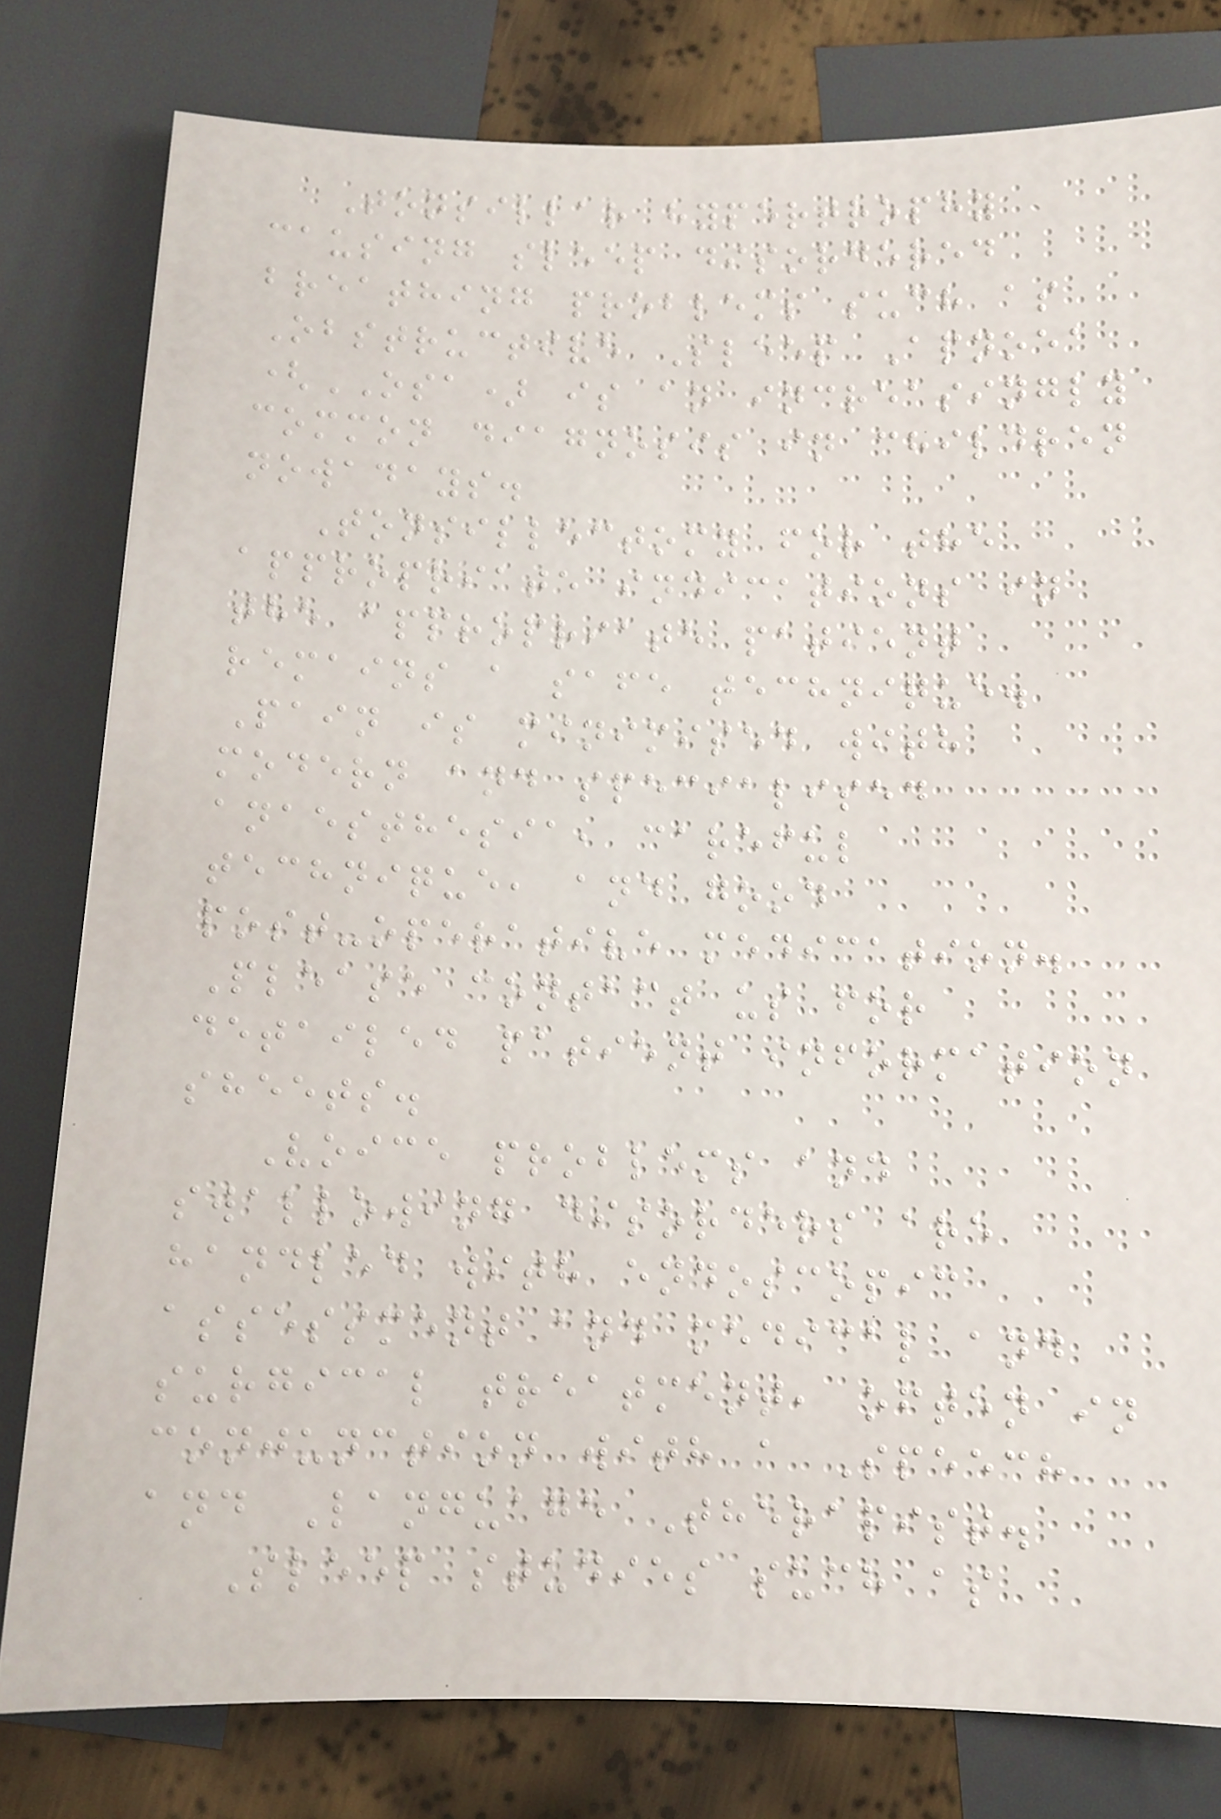Tonsillar hypertrophy
causing sleep disordered
breathing problems such as
Obstructive Sleep Apnoea
(OSA) is an increasingly
common diagnosis in children
nowadays.
Tonsillectomy for the
appropriate indications in
the appropriate patient
remains a safe technique.
Pain is minimised with
modern and specialised
anaesthesia, careful
technique, and good
post-operative medication.
Please contact us for
detailed patient information
sheets.
Voice problems and
swallowing disorders are
handled with endoscopic
assessment and medical and
surgical treatment, often in
conjunction with a Speech
and Language Therapist.
Sleep studies such as
